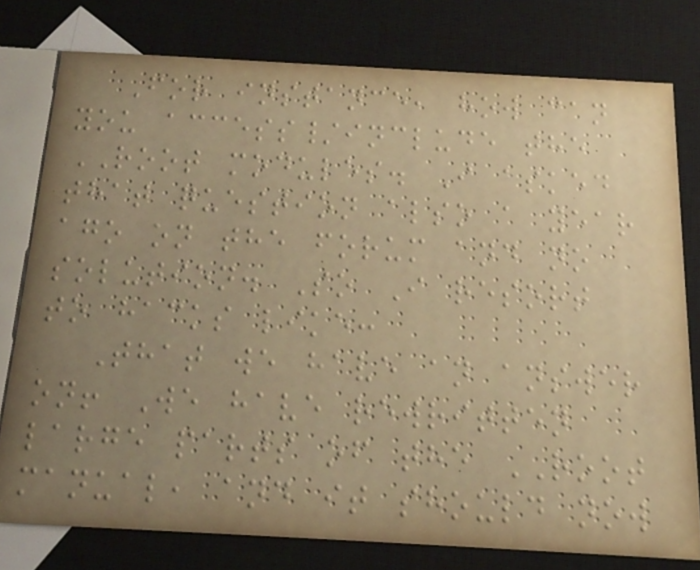For instance, how can
you access/include the
ROOT modules. I asked
that question also a year
ago on the forum and no
solution. So I resort
to hacks like:
That we have an answer
on! We have rewritten
large parts of the ROOT
manual, and it should now
